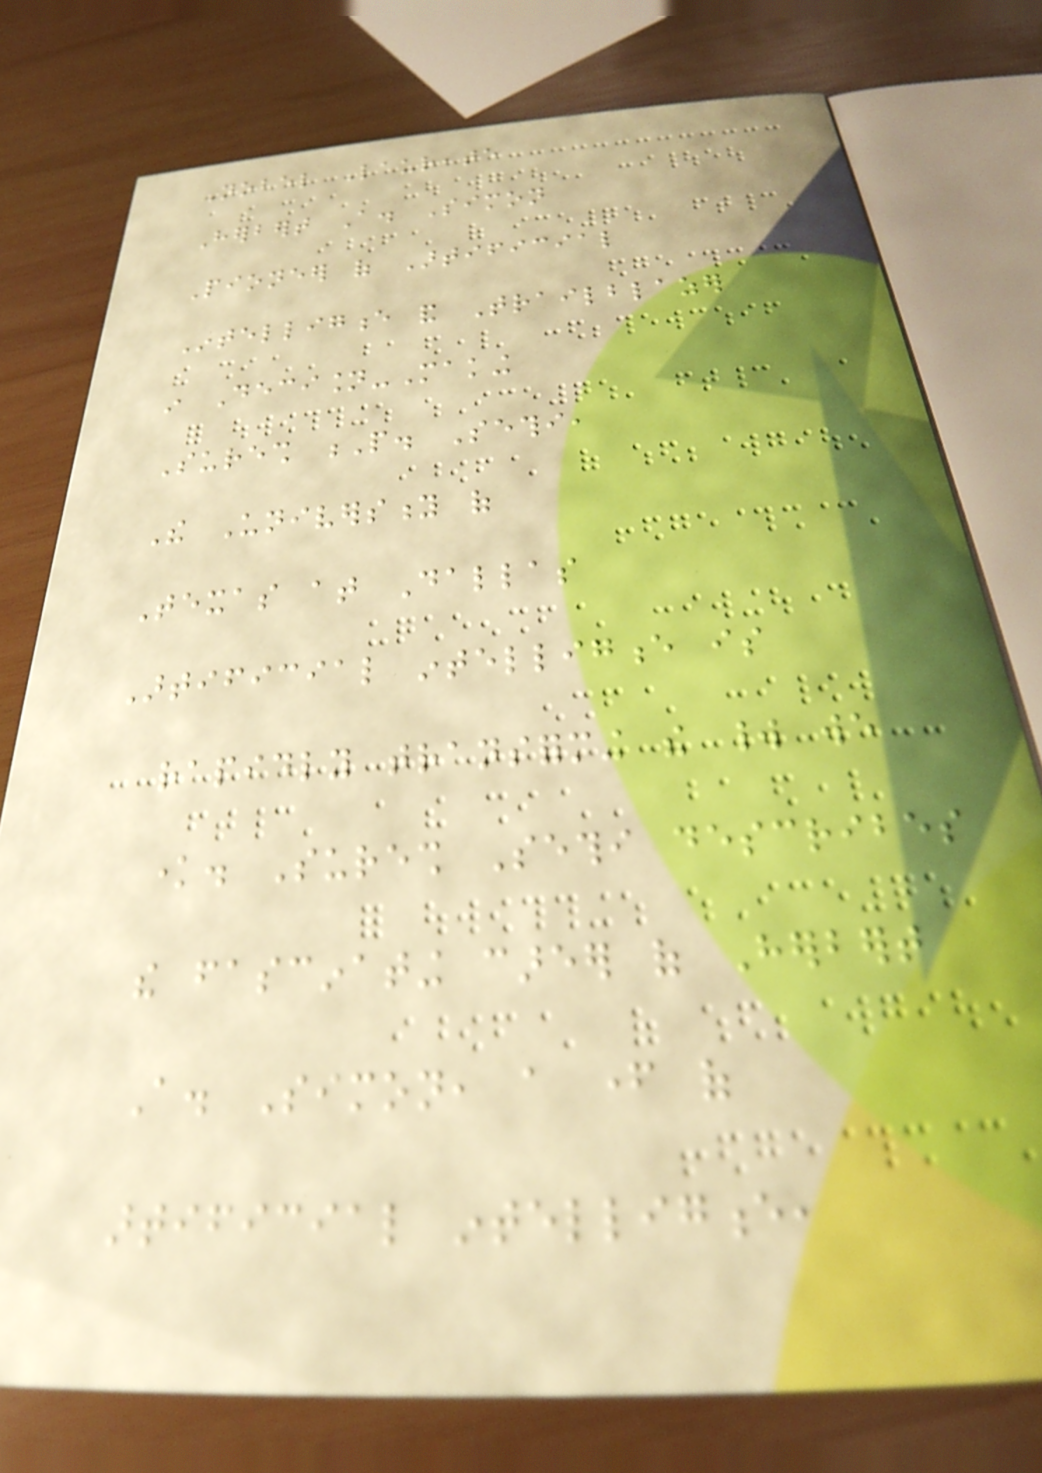Nobel Laureate
Herbert A. Simon
Pioneer of Artificial
Intelligence and Trailblazer
in Decision-Making
Suresh P. Sethi,
The University of
Texas at Dallas
Artificial intelligence is
rapidly transforming the world we
know. Suresh Sethi describes
the fascinating career of Herbert
A. Simon, a father of
artificial intelligence,
